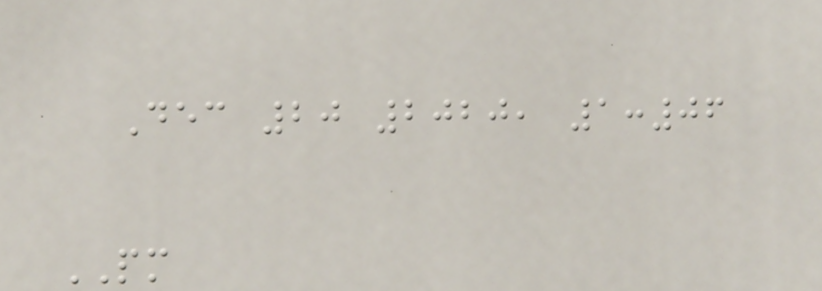Dec 20 2020, 1:06
PM
